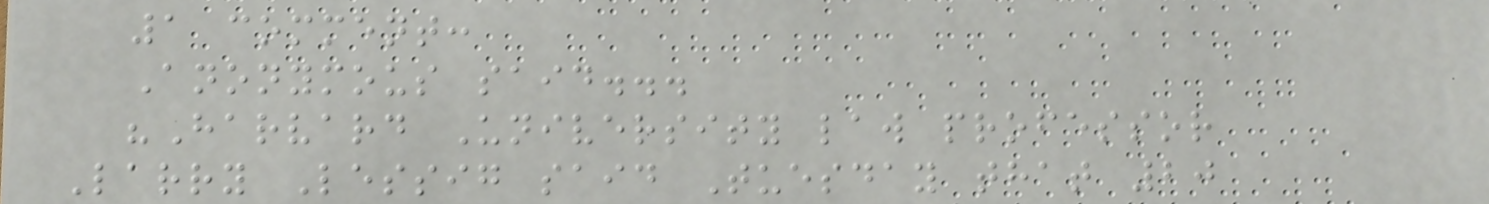1 comment:
Anonymous said...
"Harvard University law professor
Larry Lessig said Tuesday that 20
